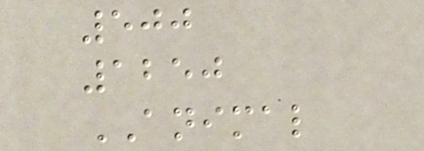500
1250
ANIMAL
